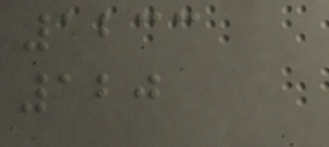1233
120
